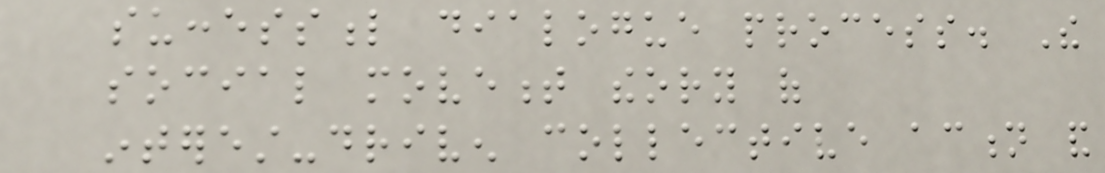successful dialogue process. The
social movement theory of
interest-driven collective action and
